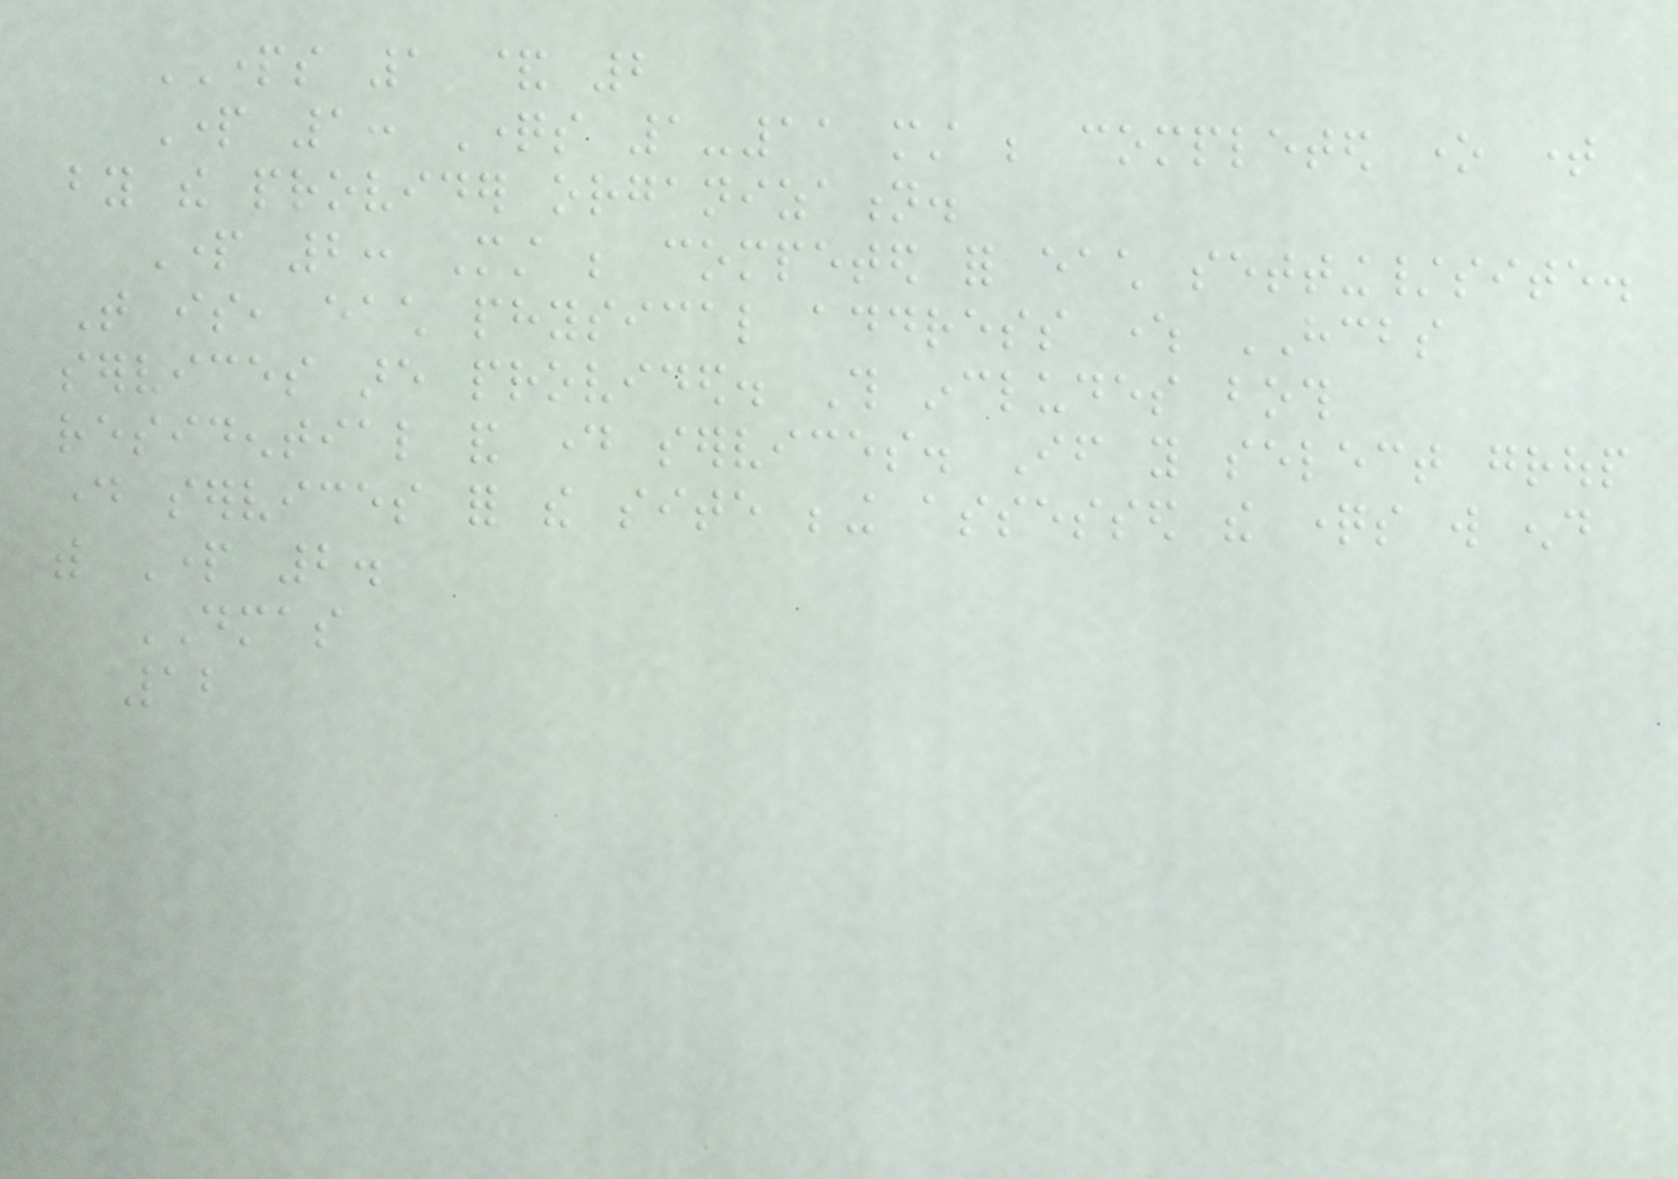PARTS 1 & 2
Part 1: Questions 1-11 must be completed one time
by the provider organization.
Part 2: Must be competed for each setting/site.
That is, each physical address where HCBS
services are provided. This includes both
residential and day services. If you select group
day services for the site being assessed the questions will end
with Part 2.
DMAS
12
